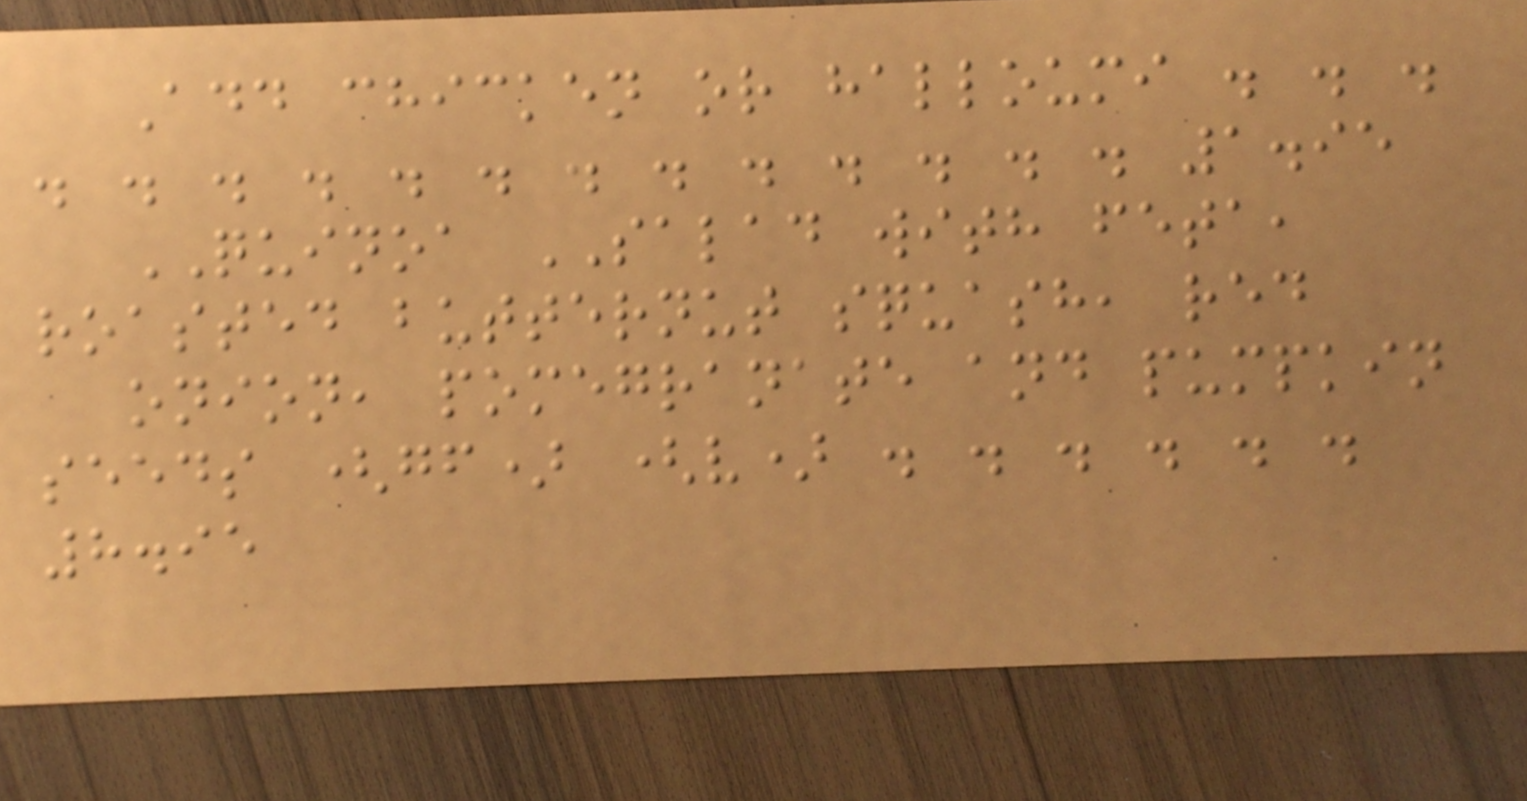Add chicken or halloumi . . .
. . . . . . . . . . . . . 1.95
QUINOA SALAD with feta,
roasted butternut squash, red
onion, pomegranate and pumpkin
seeds (gf) (v) . . . . . .
8.95
